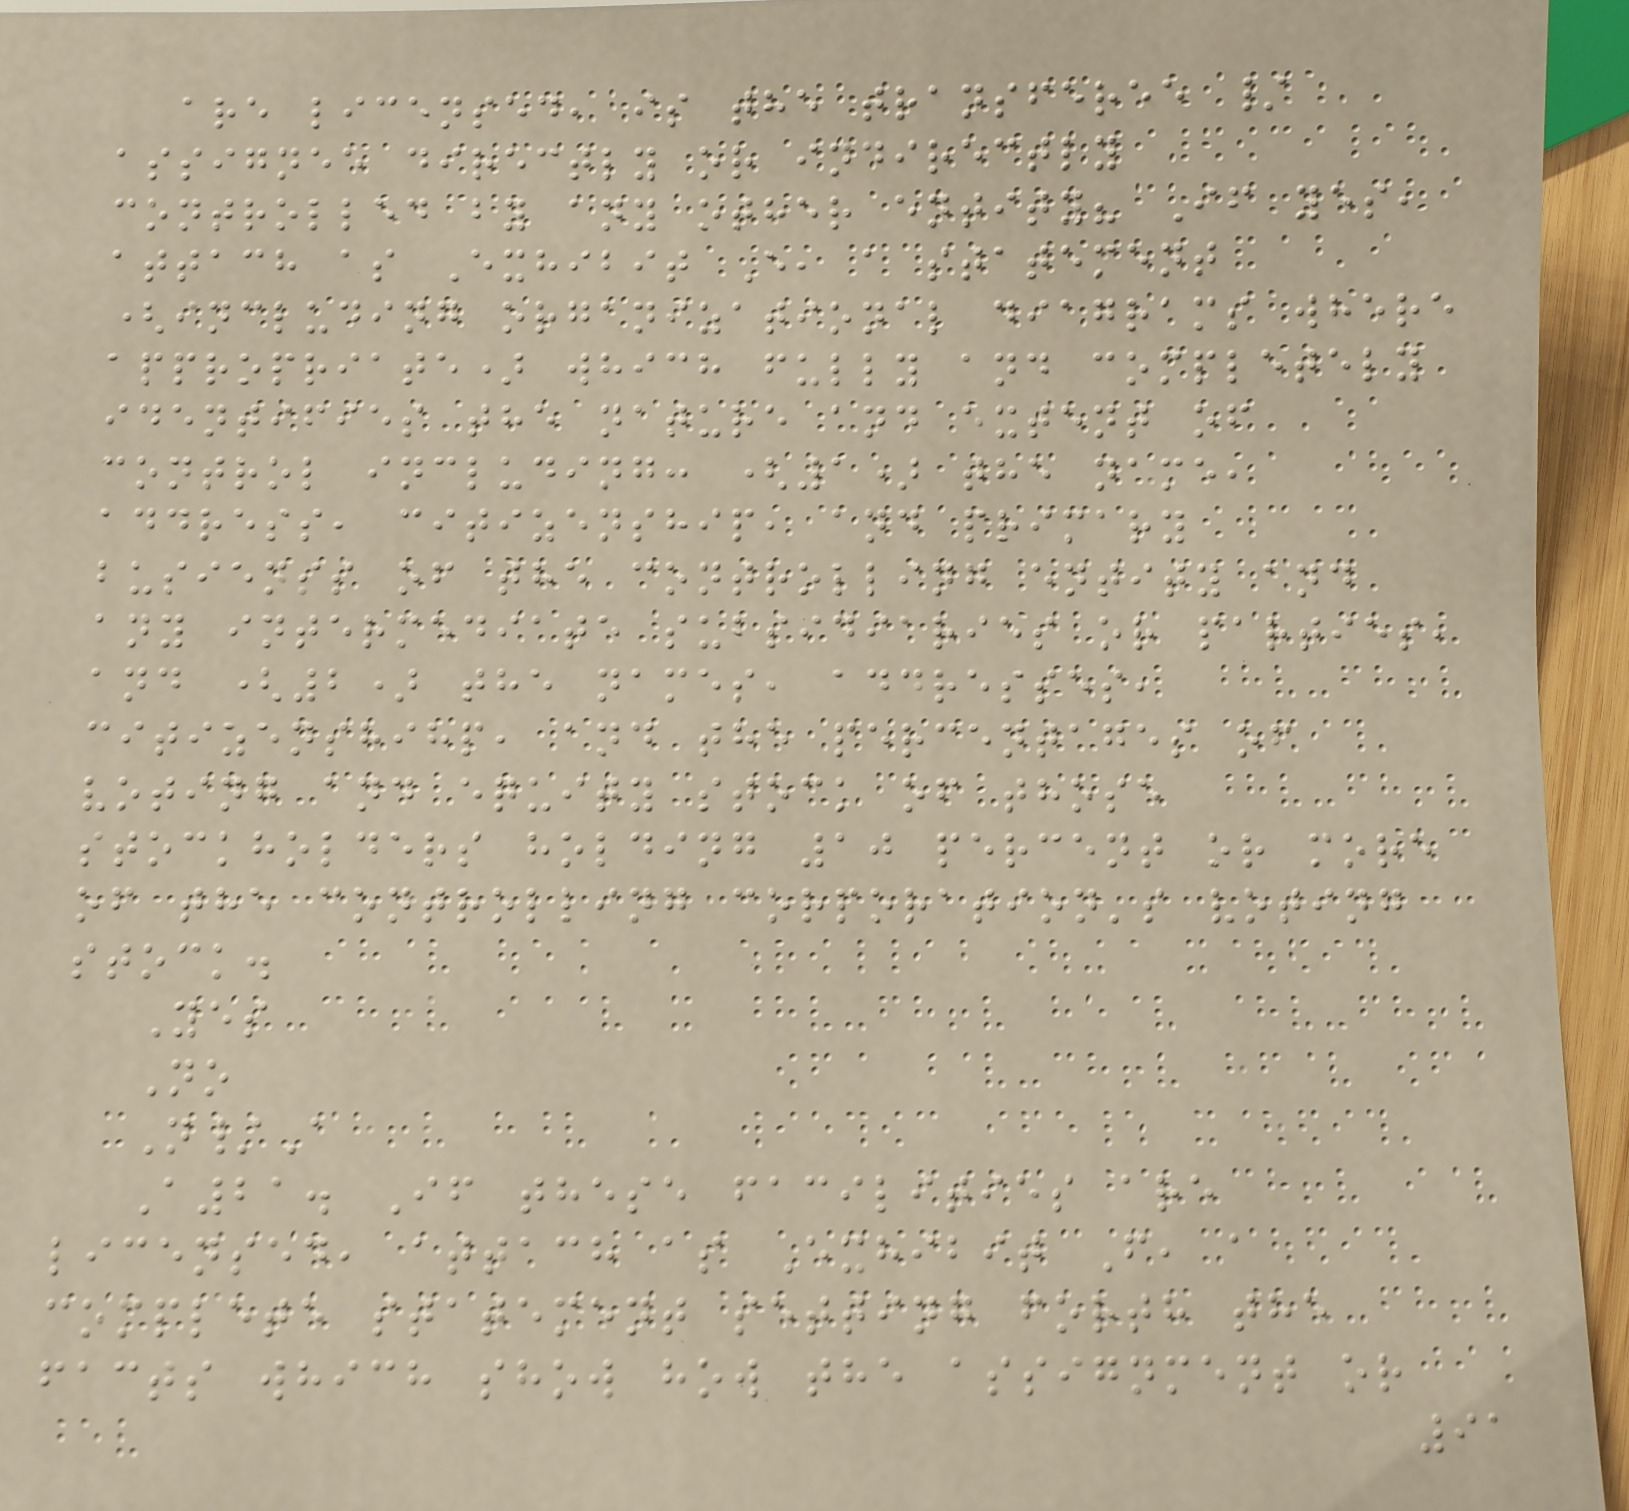are licensed, is the transferee /
assignee directly or indirectly
controlled by any other entity? If yes,
attach as Exhibit E, a statement
(including organizational diagrams where
appropriate) which fully and completely
identifies the nature and extent of
control including: (1) the name,
address, citizenship, and primary
busienss of the controlling entity and
any intermediate subsidiaries or parties,
and (2) the names, addresses,
citizenshihp, and the percentages of
voting and equity stock of those
stockholders holding 10 percent or more
of the controlling corporation's voting
stock.
Yes
No
N/A
A21. If these facilities are
licensed, attach as Exhibit F, a
complete statement setting forth the
facts which show how the assignment or
91
